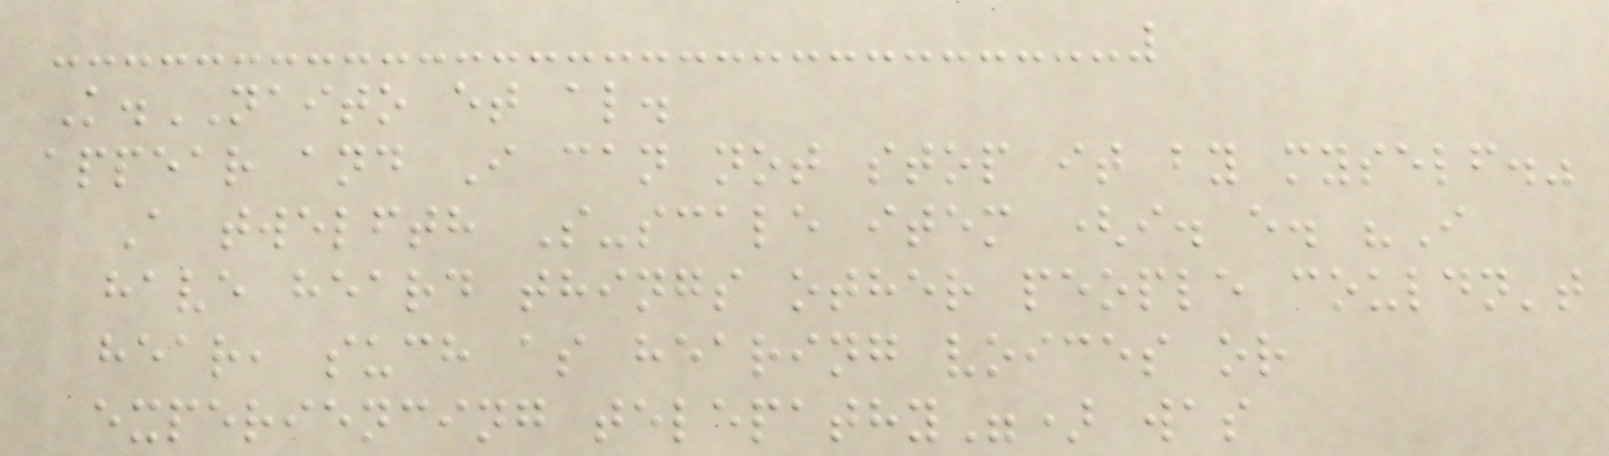K.NAITO et al.
appear and I can not stop it by myself."
A twelfth S-scale item (i. e. "I
have heard things other people couldn't
hear, such as hearing voices or
experiencing telepathy") was
